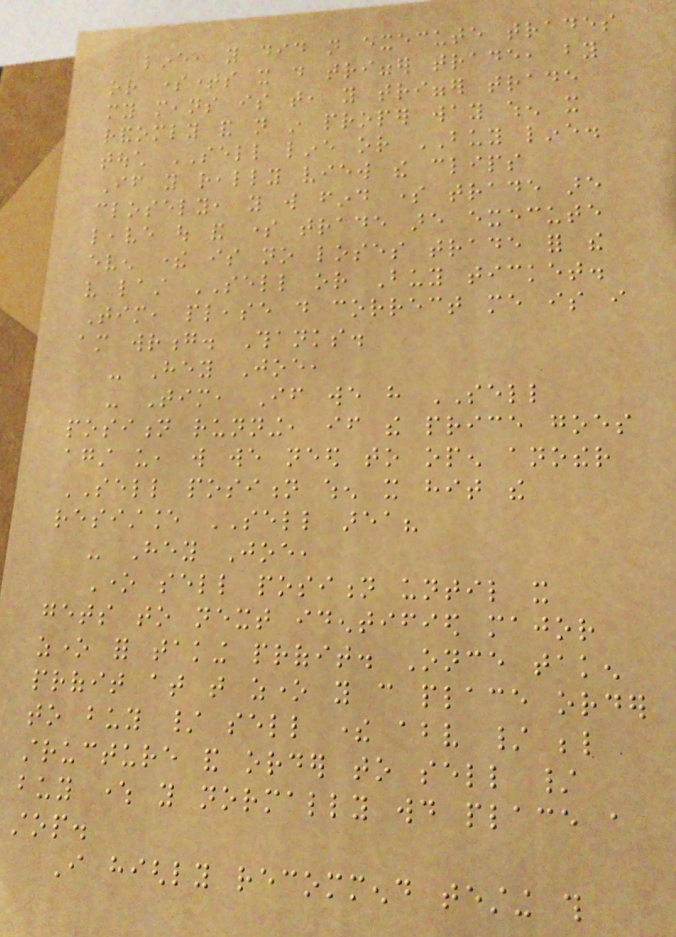line, you did not execute trades
or sometimes it do trigger trade, by
my means is that, you trigger trade
randomly and not in proper way when it
touch SELL line or BUY line.
If you really view the clips
closely, you will find some trade are
leave out and some trade are execute
even there is no loses trade for the
very last SELL or Buy ticket.
Tim, please do correct me is i
am wrong. Thanks.
- Hey Joe,
- Tim, If we have SELL
position running, if the price goes
against us, will we need to open another
SELL position when it hit the
resistance SELL area?
- Hey Joe,
One sell position until it
gets to next identified major
zone for taking profit. Once taken
profit at that zone you can place order
to buy / sell there above / below
structure and order to sell /
buy where you normally would place a
stop.
I highly recommend testing this
